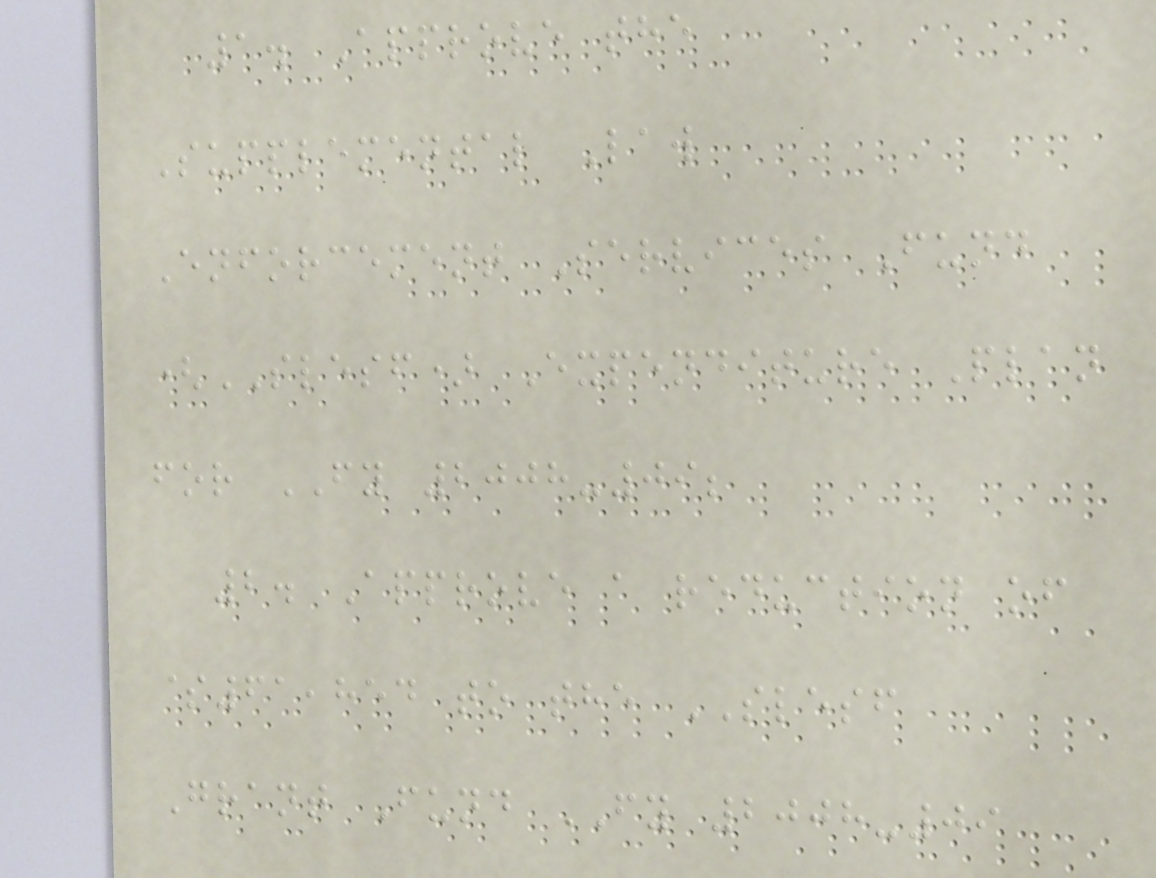1. Approve the
Supplemental Law
Enforcement Services Fund
(SLESF) Expenditure Plan
for FY 2008-09;
2. Approve a reduction of
$61,854 to the SLESF
Grant Fund FY 2008-09
